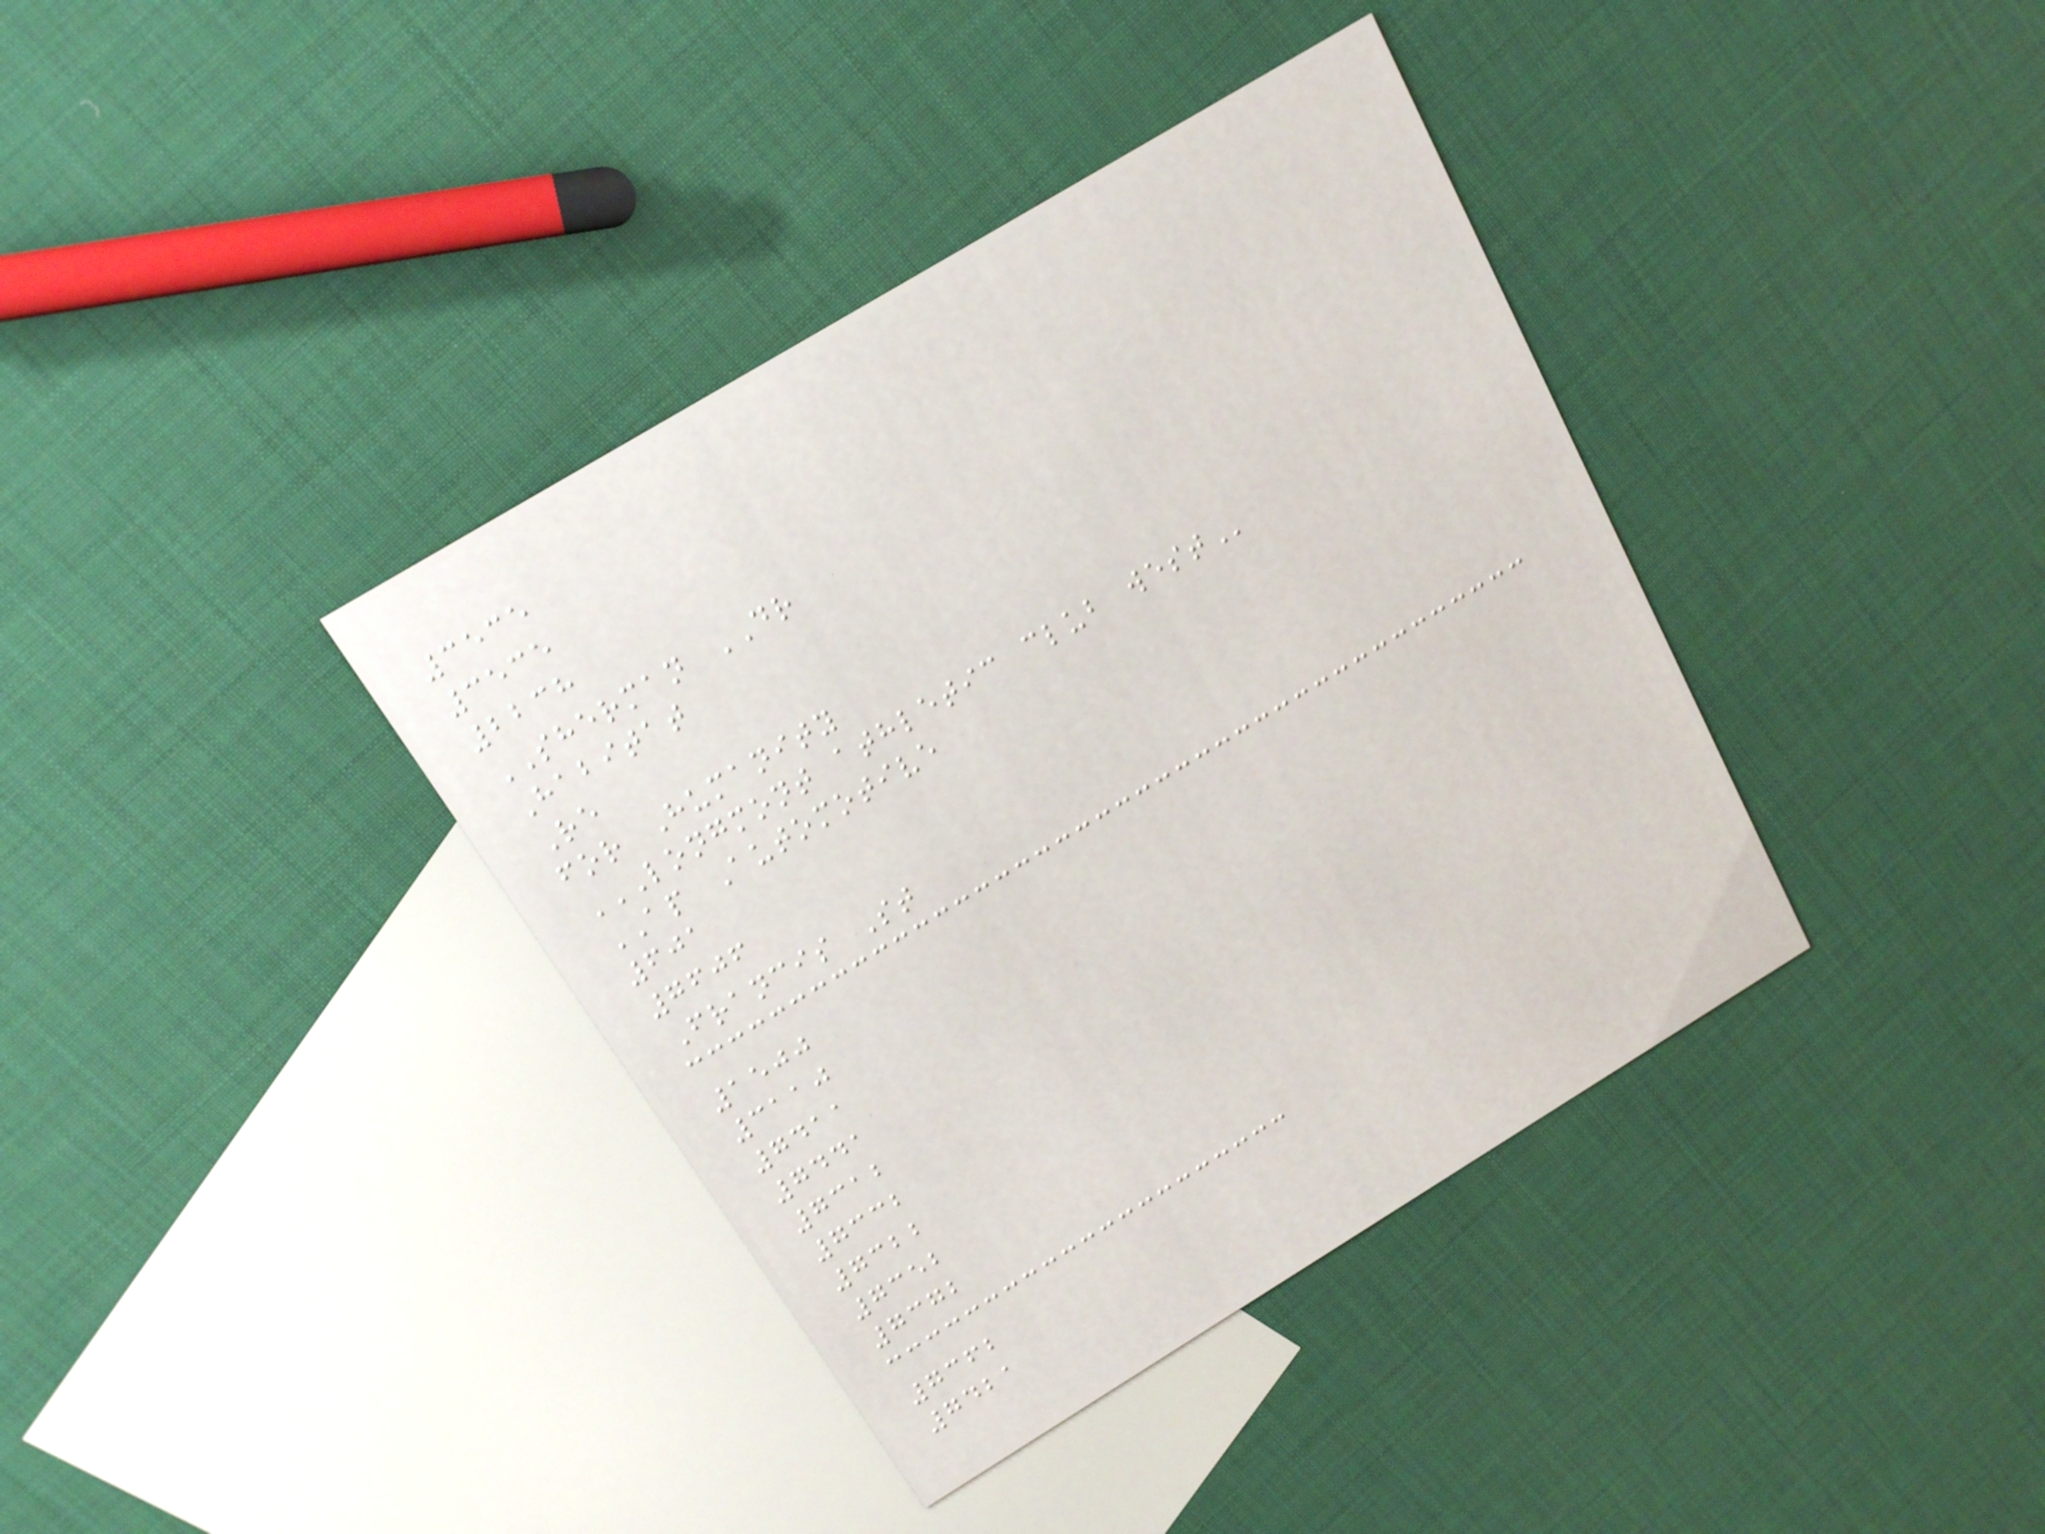3535
3535
2238
SHERMAN DR
Habitat
Re
for Humanity
LONGMONT ATHLETIC CLUB WEST
AP Automotive
601
7606
Francis St
1500
3110
7411
7441
7312
7332
7322
7352
7372
7362
7421
